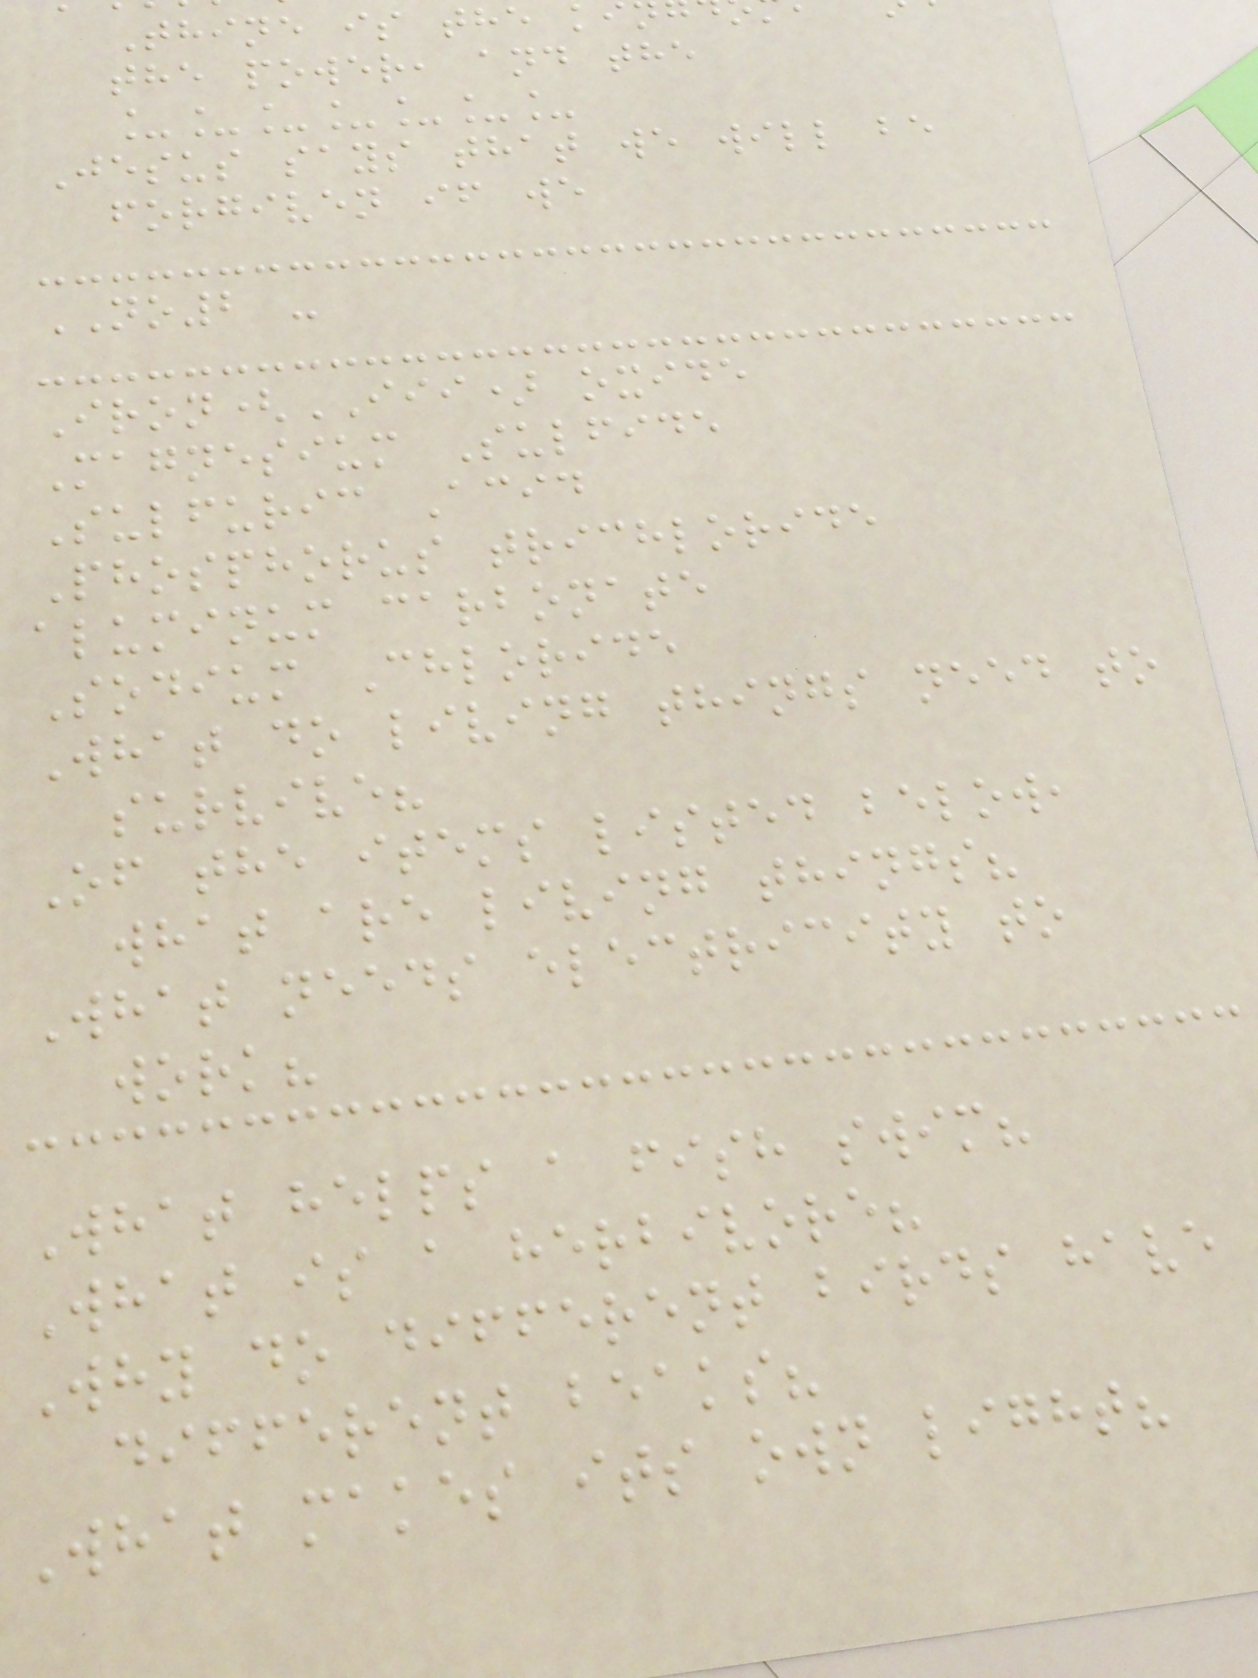Thine is the k
the power, and the
_______
Jesus says that we will be
forgiven if we
NO2 -
Iron(III) oxide
Magnesium Sulfide
Sulfuric Acid
Phosphorus trichloride
aluminum carbonate
Sodium Chloride
What do living things need to
survive?
Of the items listed below,
what are living things?
What needs electricity to
work?
What helps a fish swim?
What is a herbivore?
Why do different birds have
different beaks?
What makes its own light?
